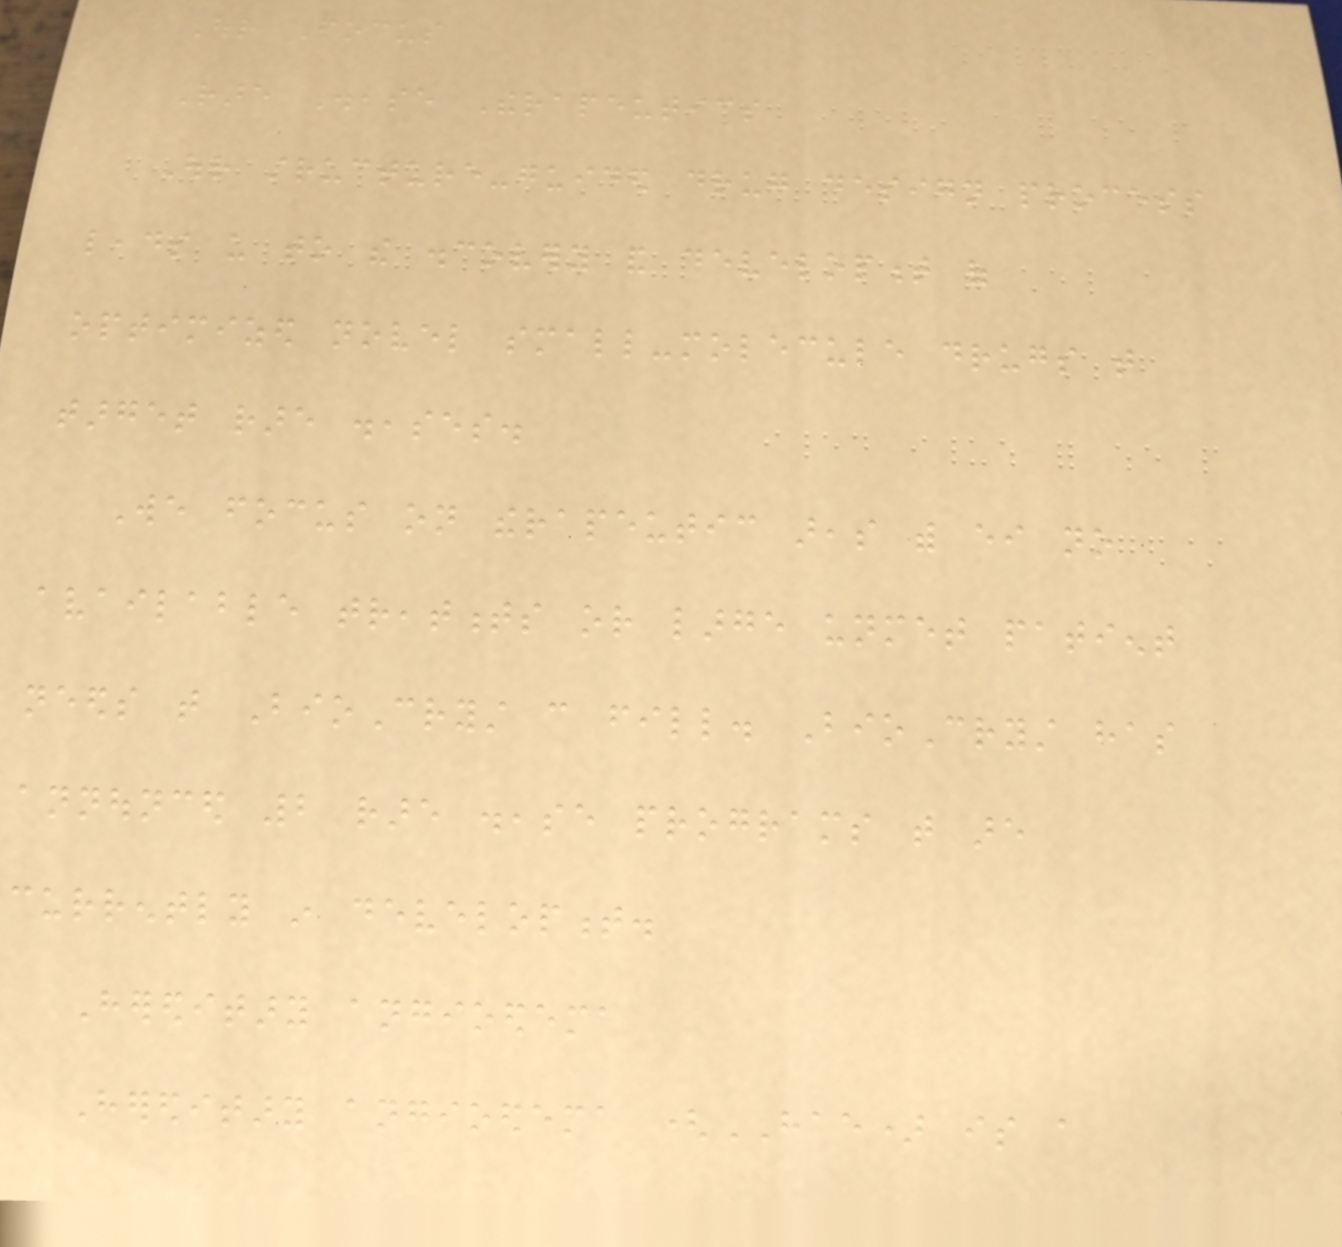Our Focus
Rare Disease Therapeutics
Our structure-guided drug design process
leads us to the discovery and development of
optimized novel small-molecule drugs that
target rare diseases.
We focus on therapeutic areas with either no
available treatments or large unmet patient
needs that BioCryst can fill. BioCryst has
announced 2 rare disease programs that are
currently in development.
Hereditary angioedema
Hereditary angioedema (HAE) is a
